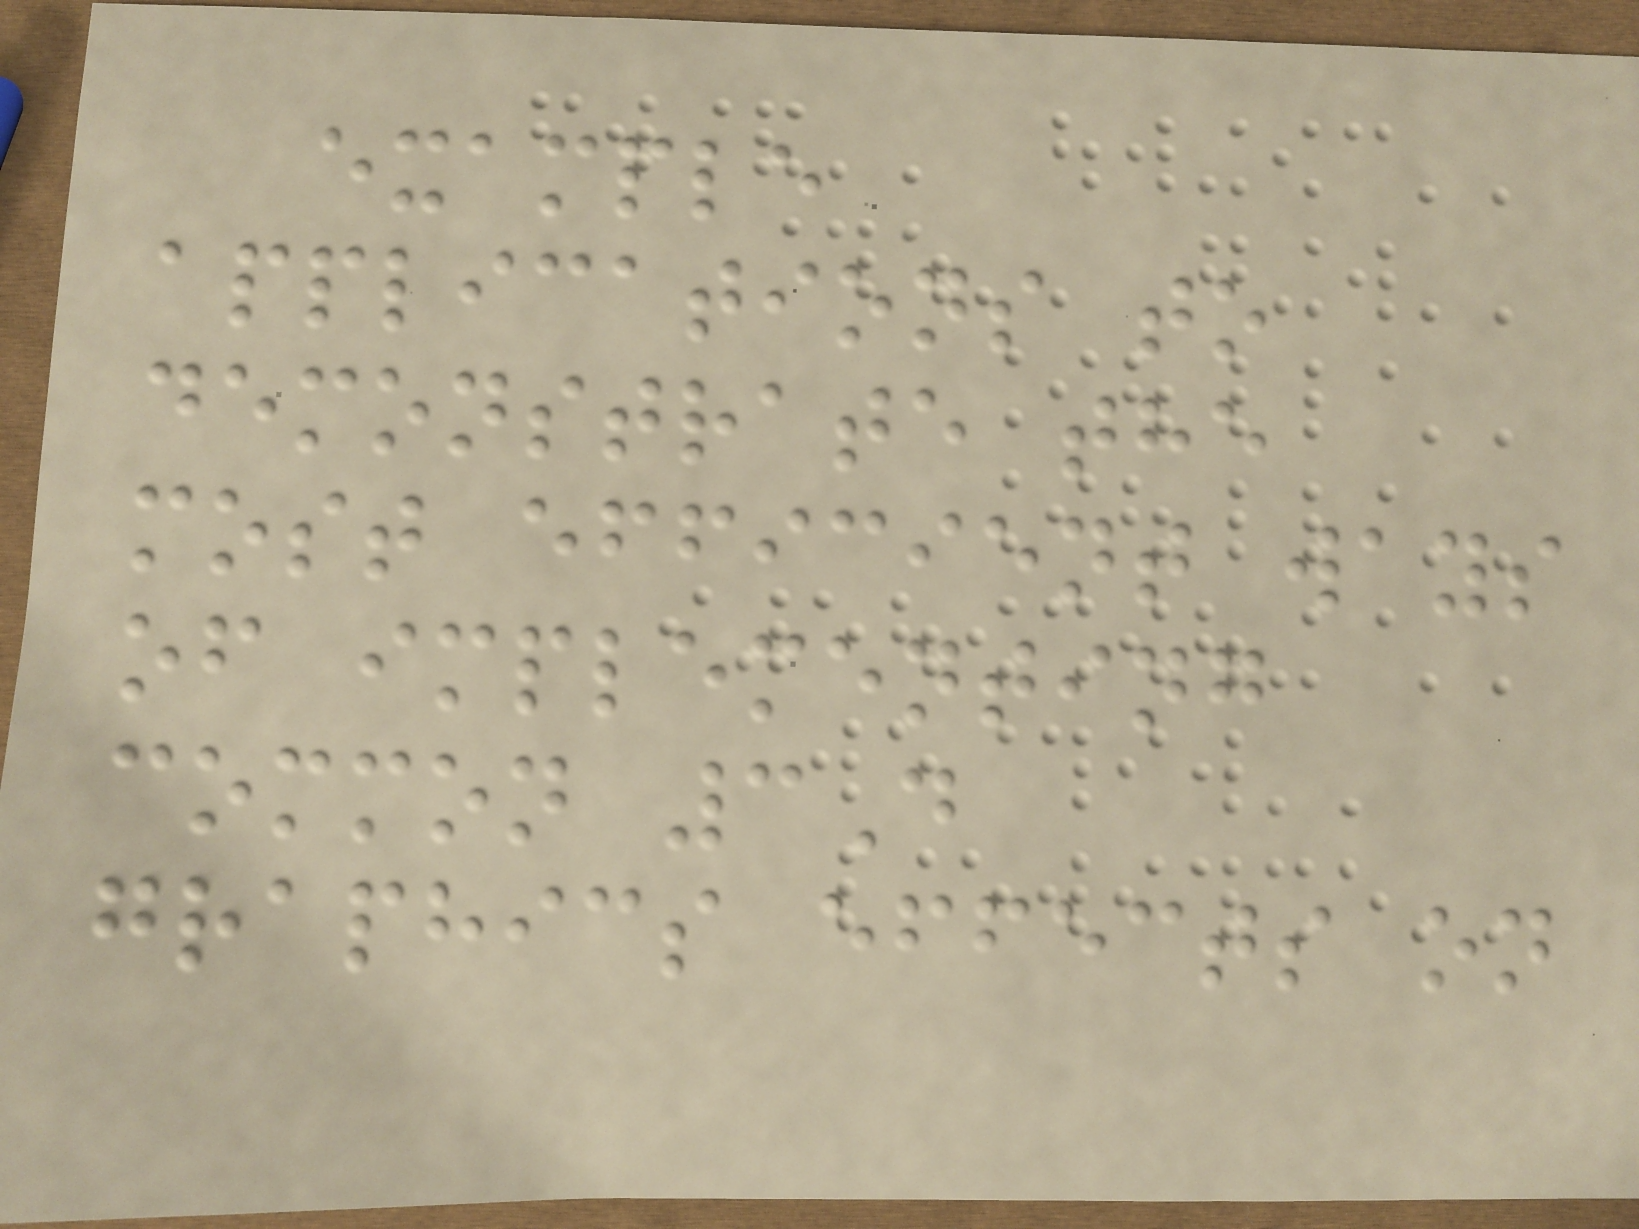example
applications to
demonstrate the
most efficient ways
of implementing
common 3D
graphics effects on
